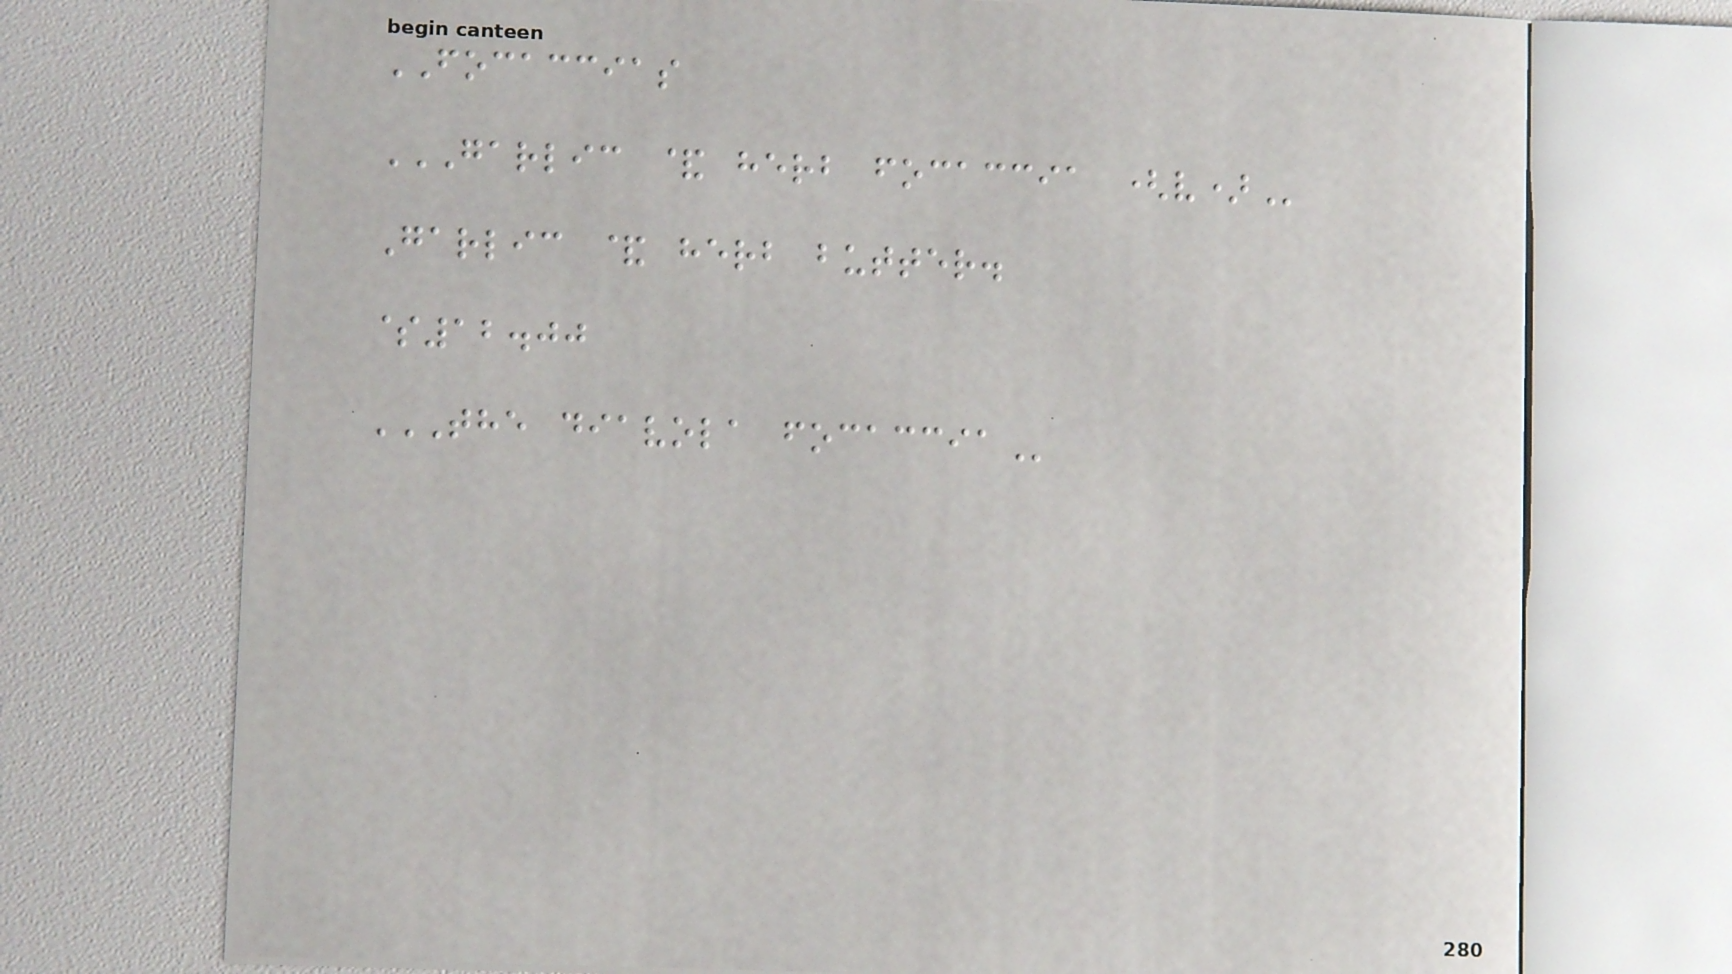FOCACCIAS
GARLIC & HERB FOCACCIA (V)
Garlic & herb butter.
$12.00
THE DIAVOLA FOCACCIA
